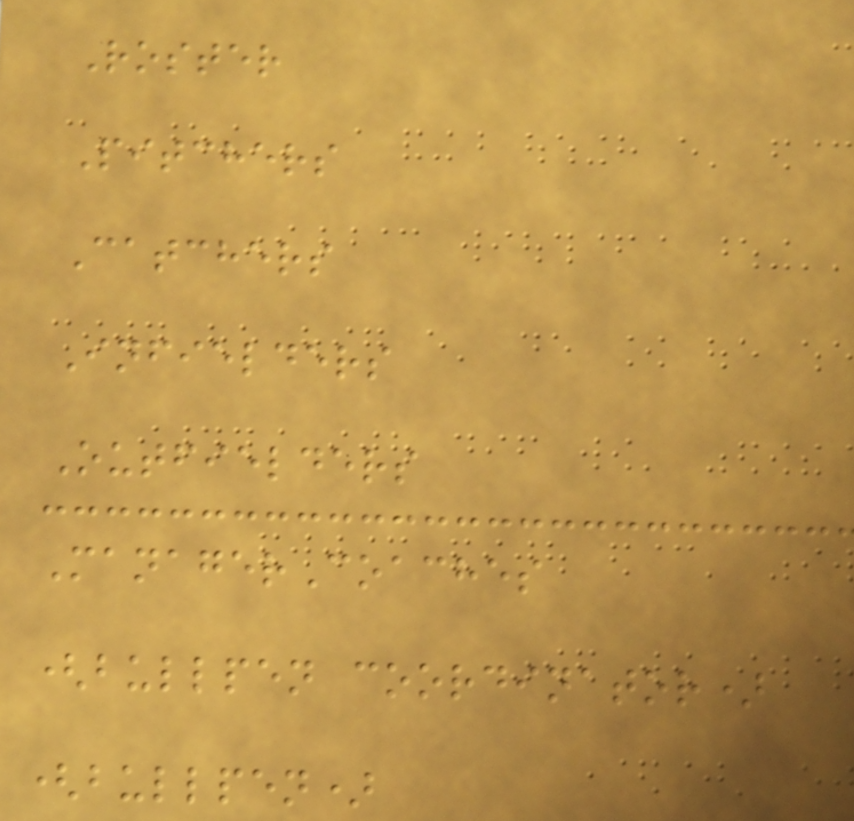Roster
Pitchers
Catchers
Infielders
Outfielders
ManagerCoaches
(bullpen coordinator)
(bullpen)
